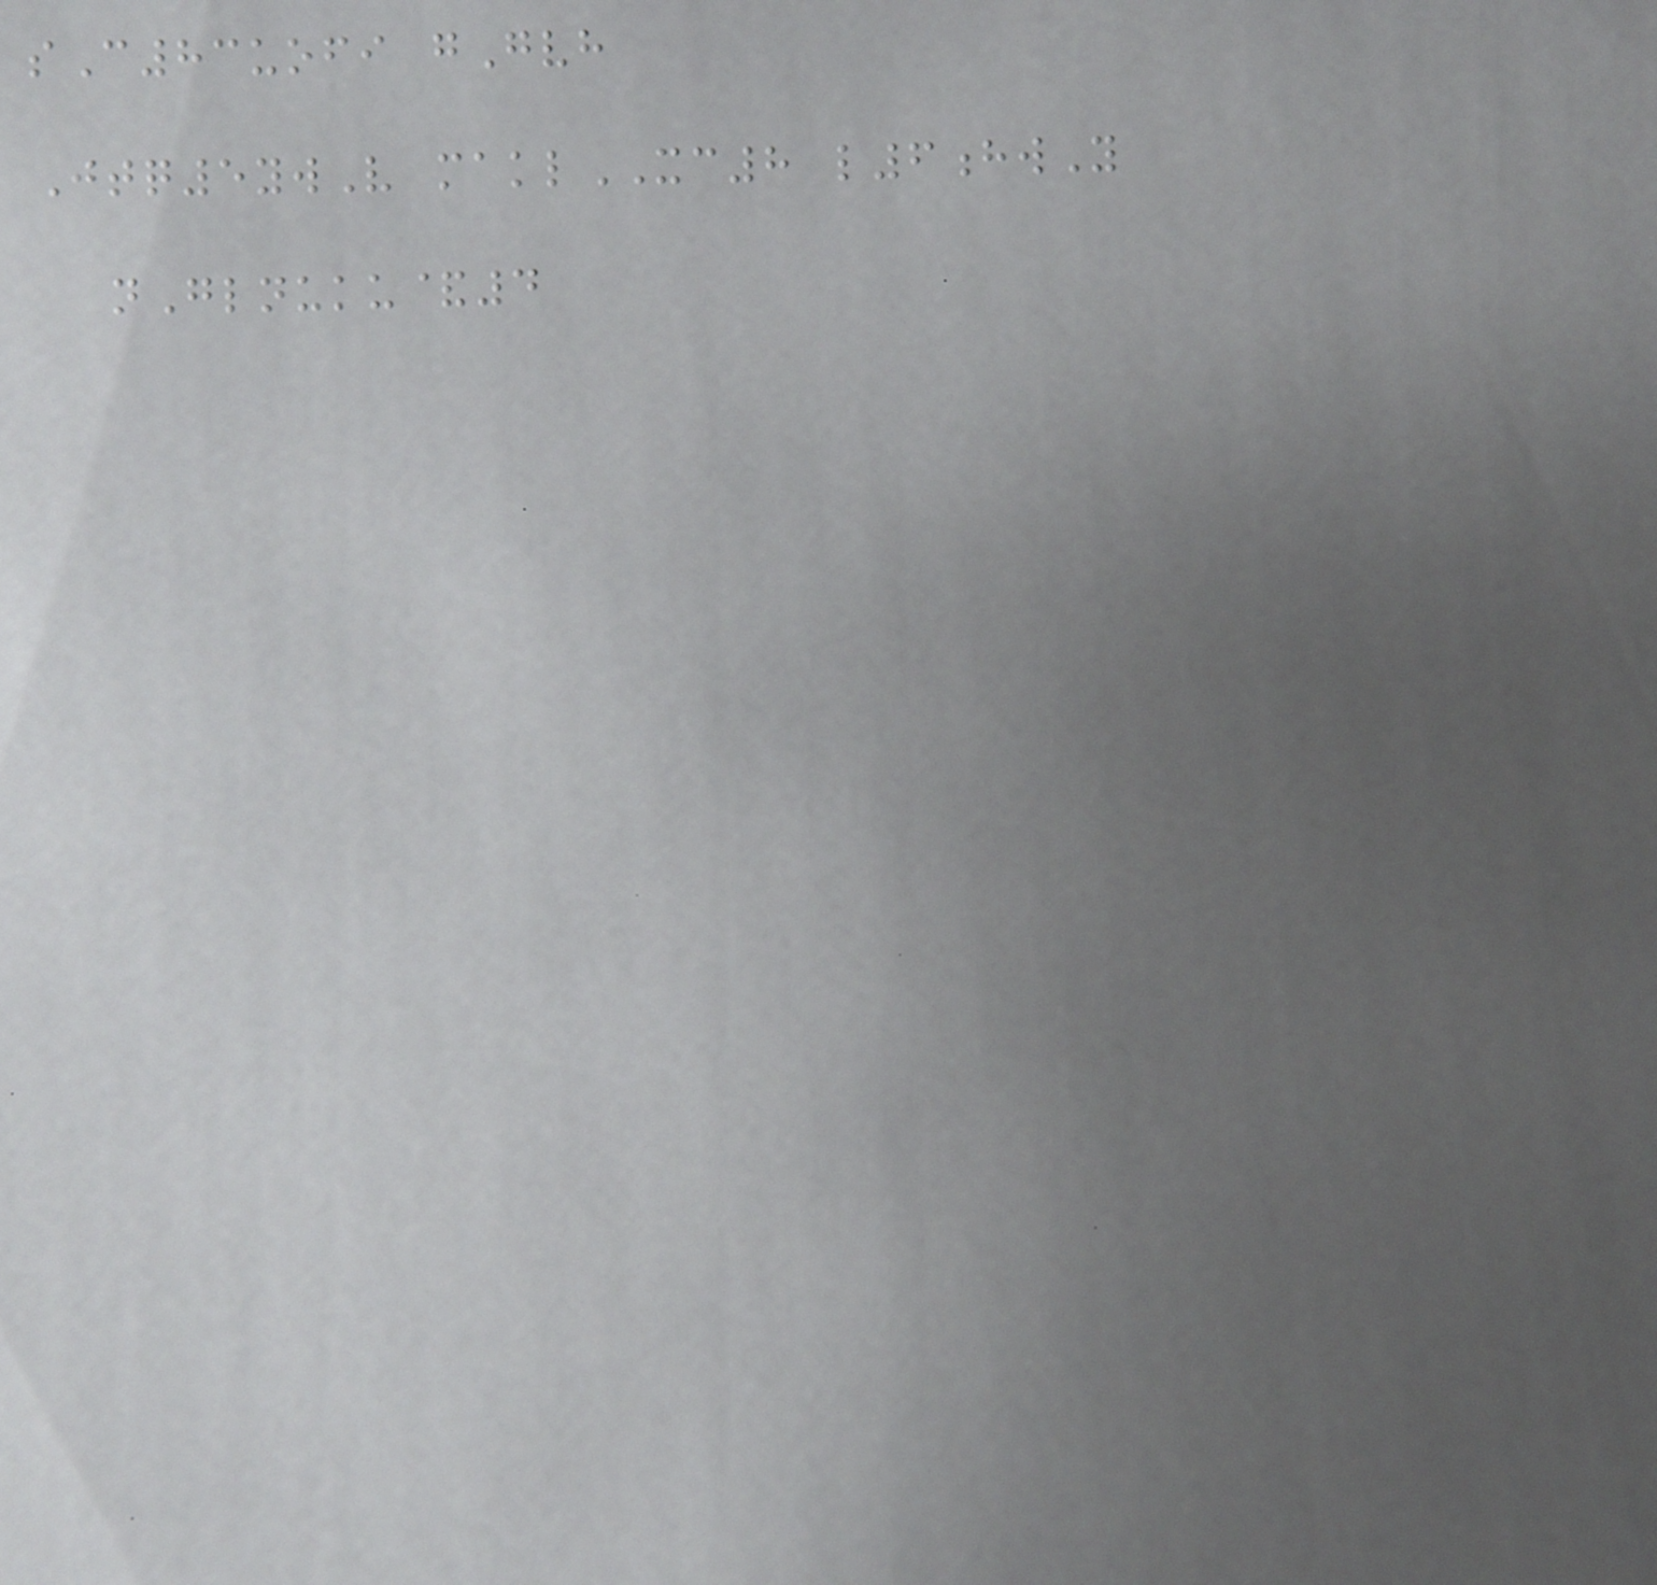sC83uofi gGvh
Jtq5ywV maklXC8 l6hwY
nGlnuku&4
